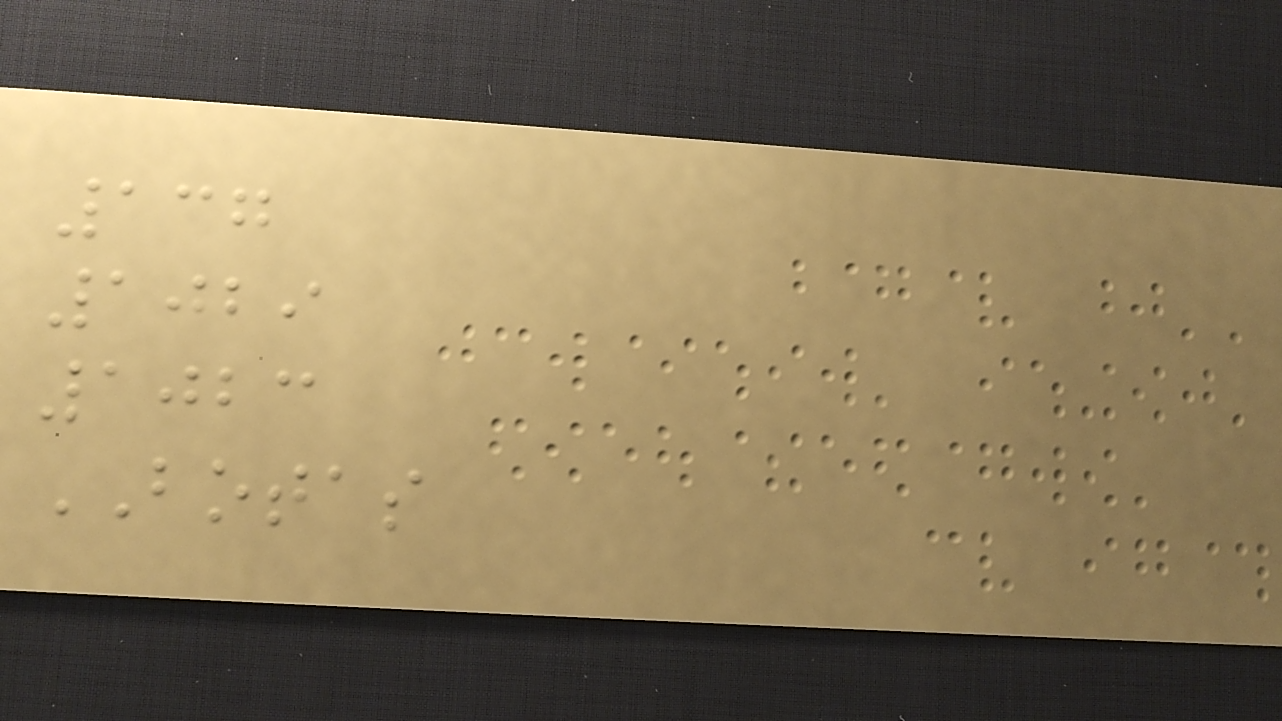137
1029
1023
BOTAS
